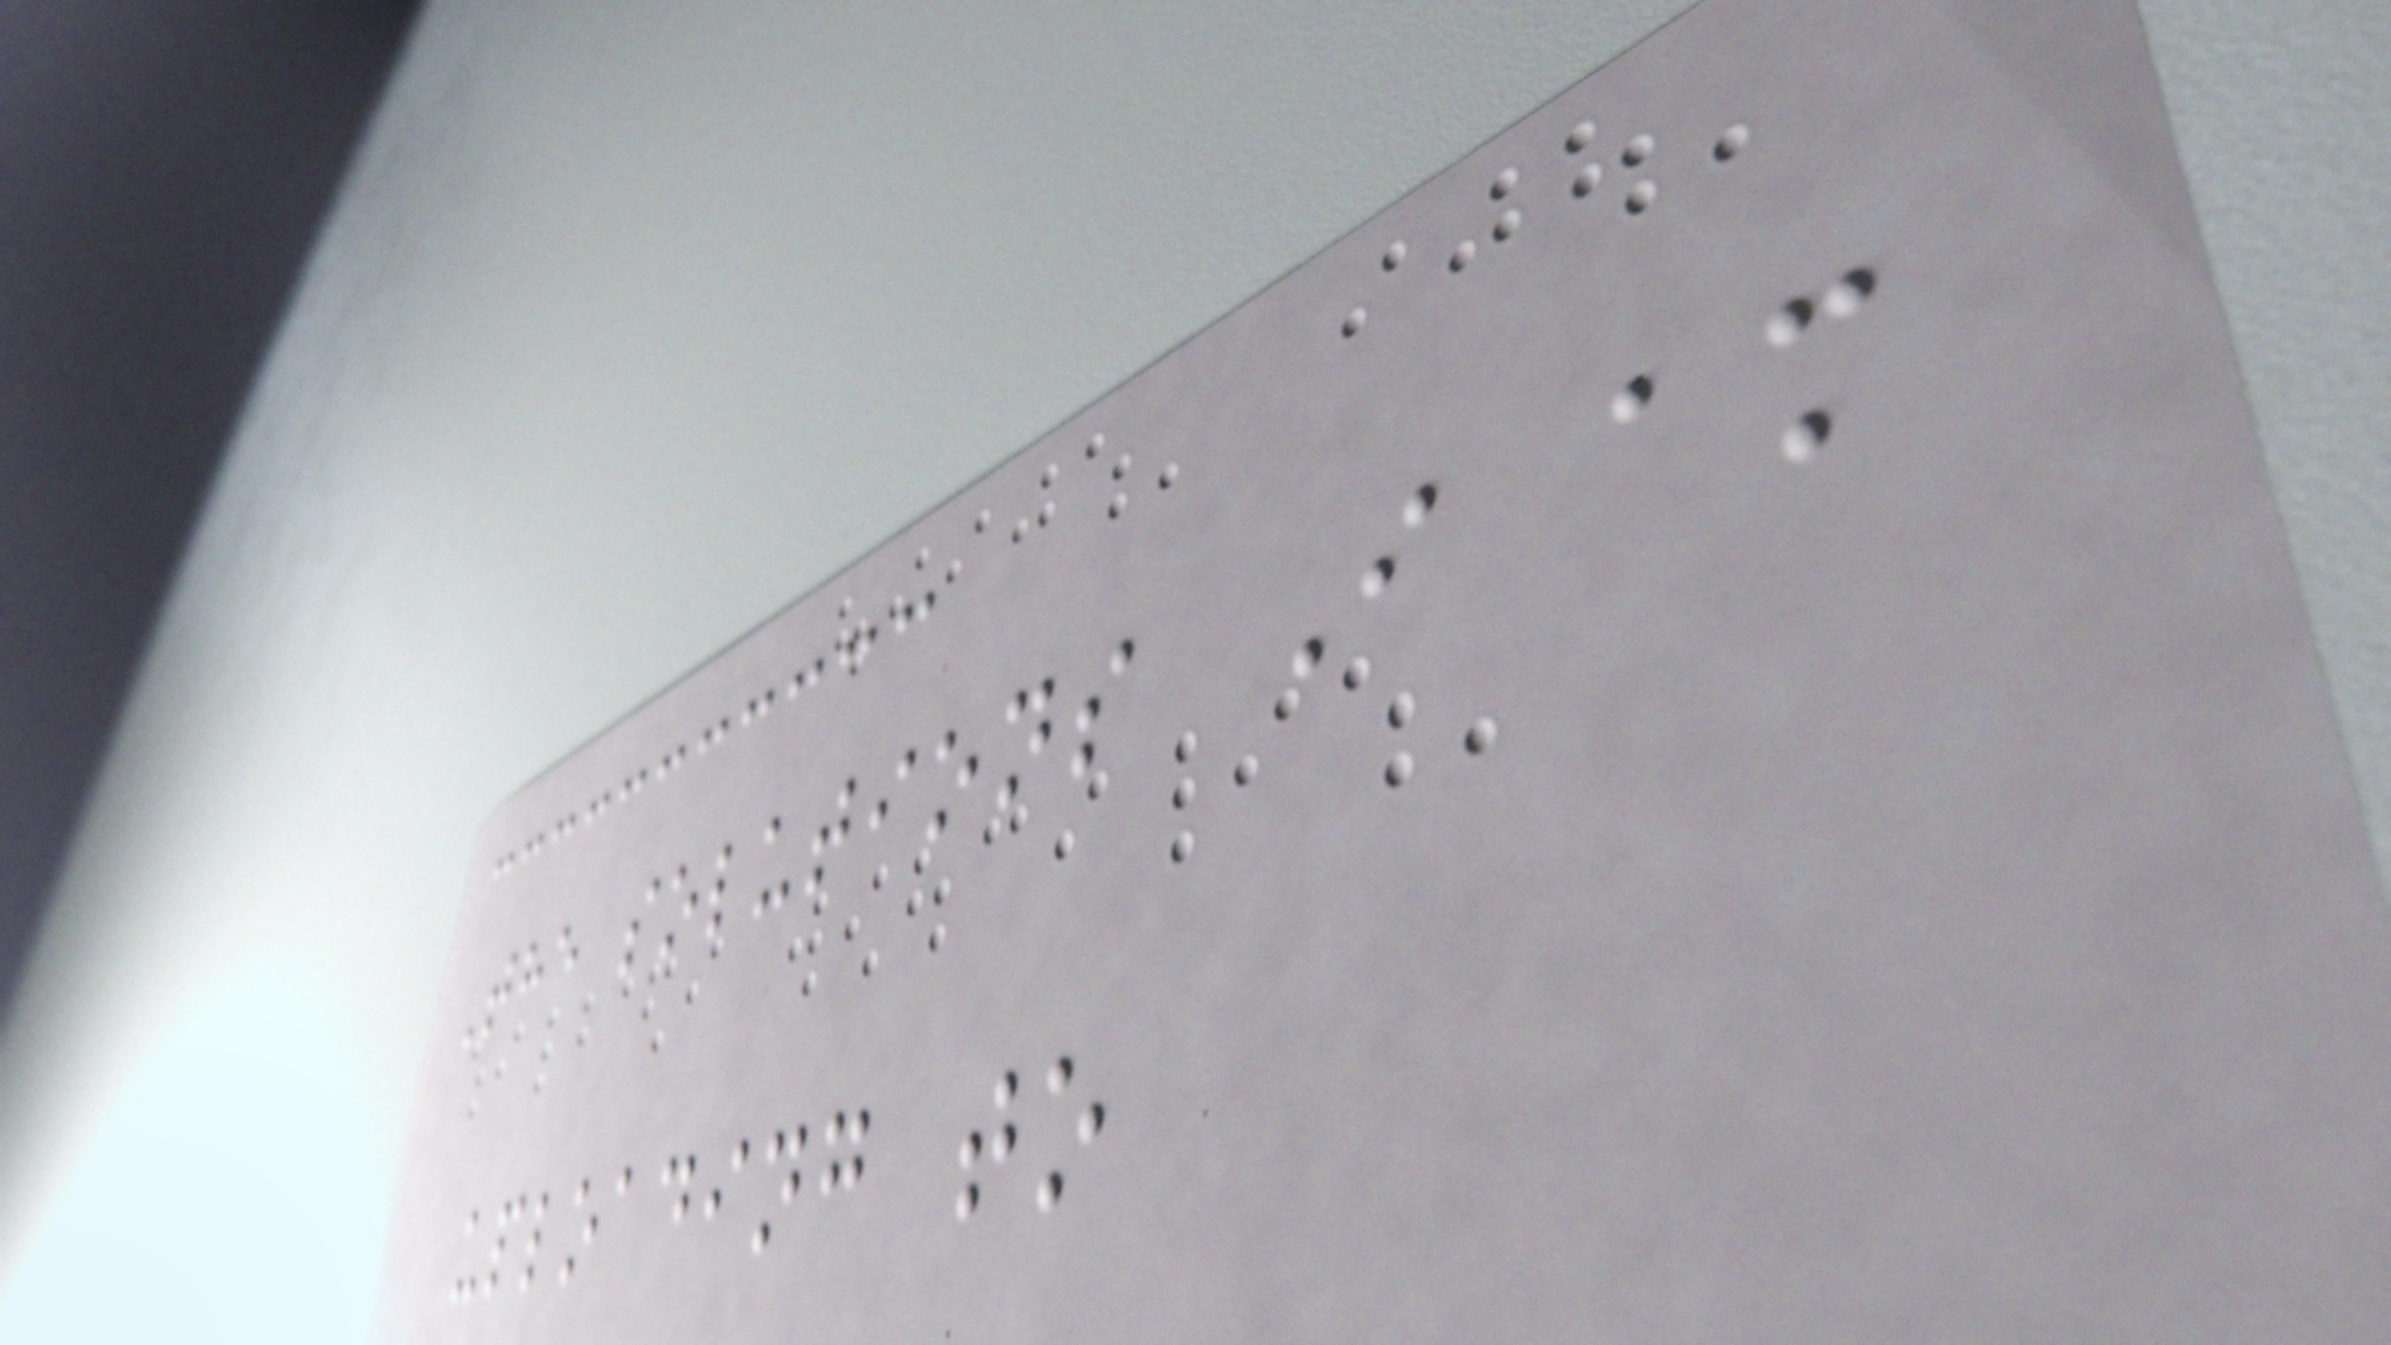The solutions I am
uploading to
